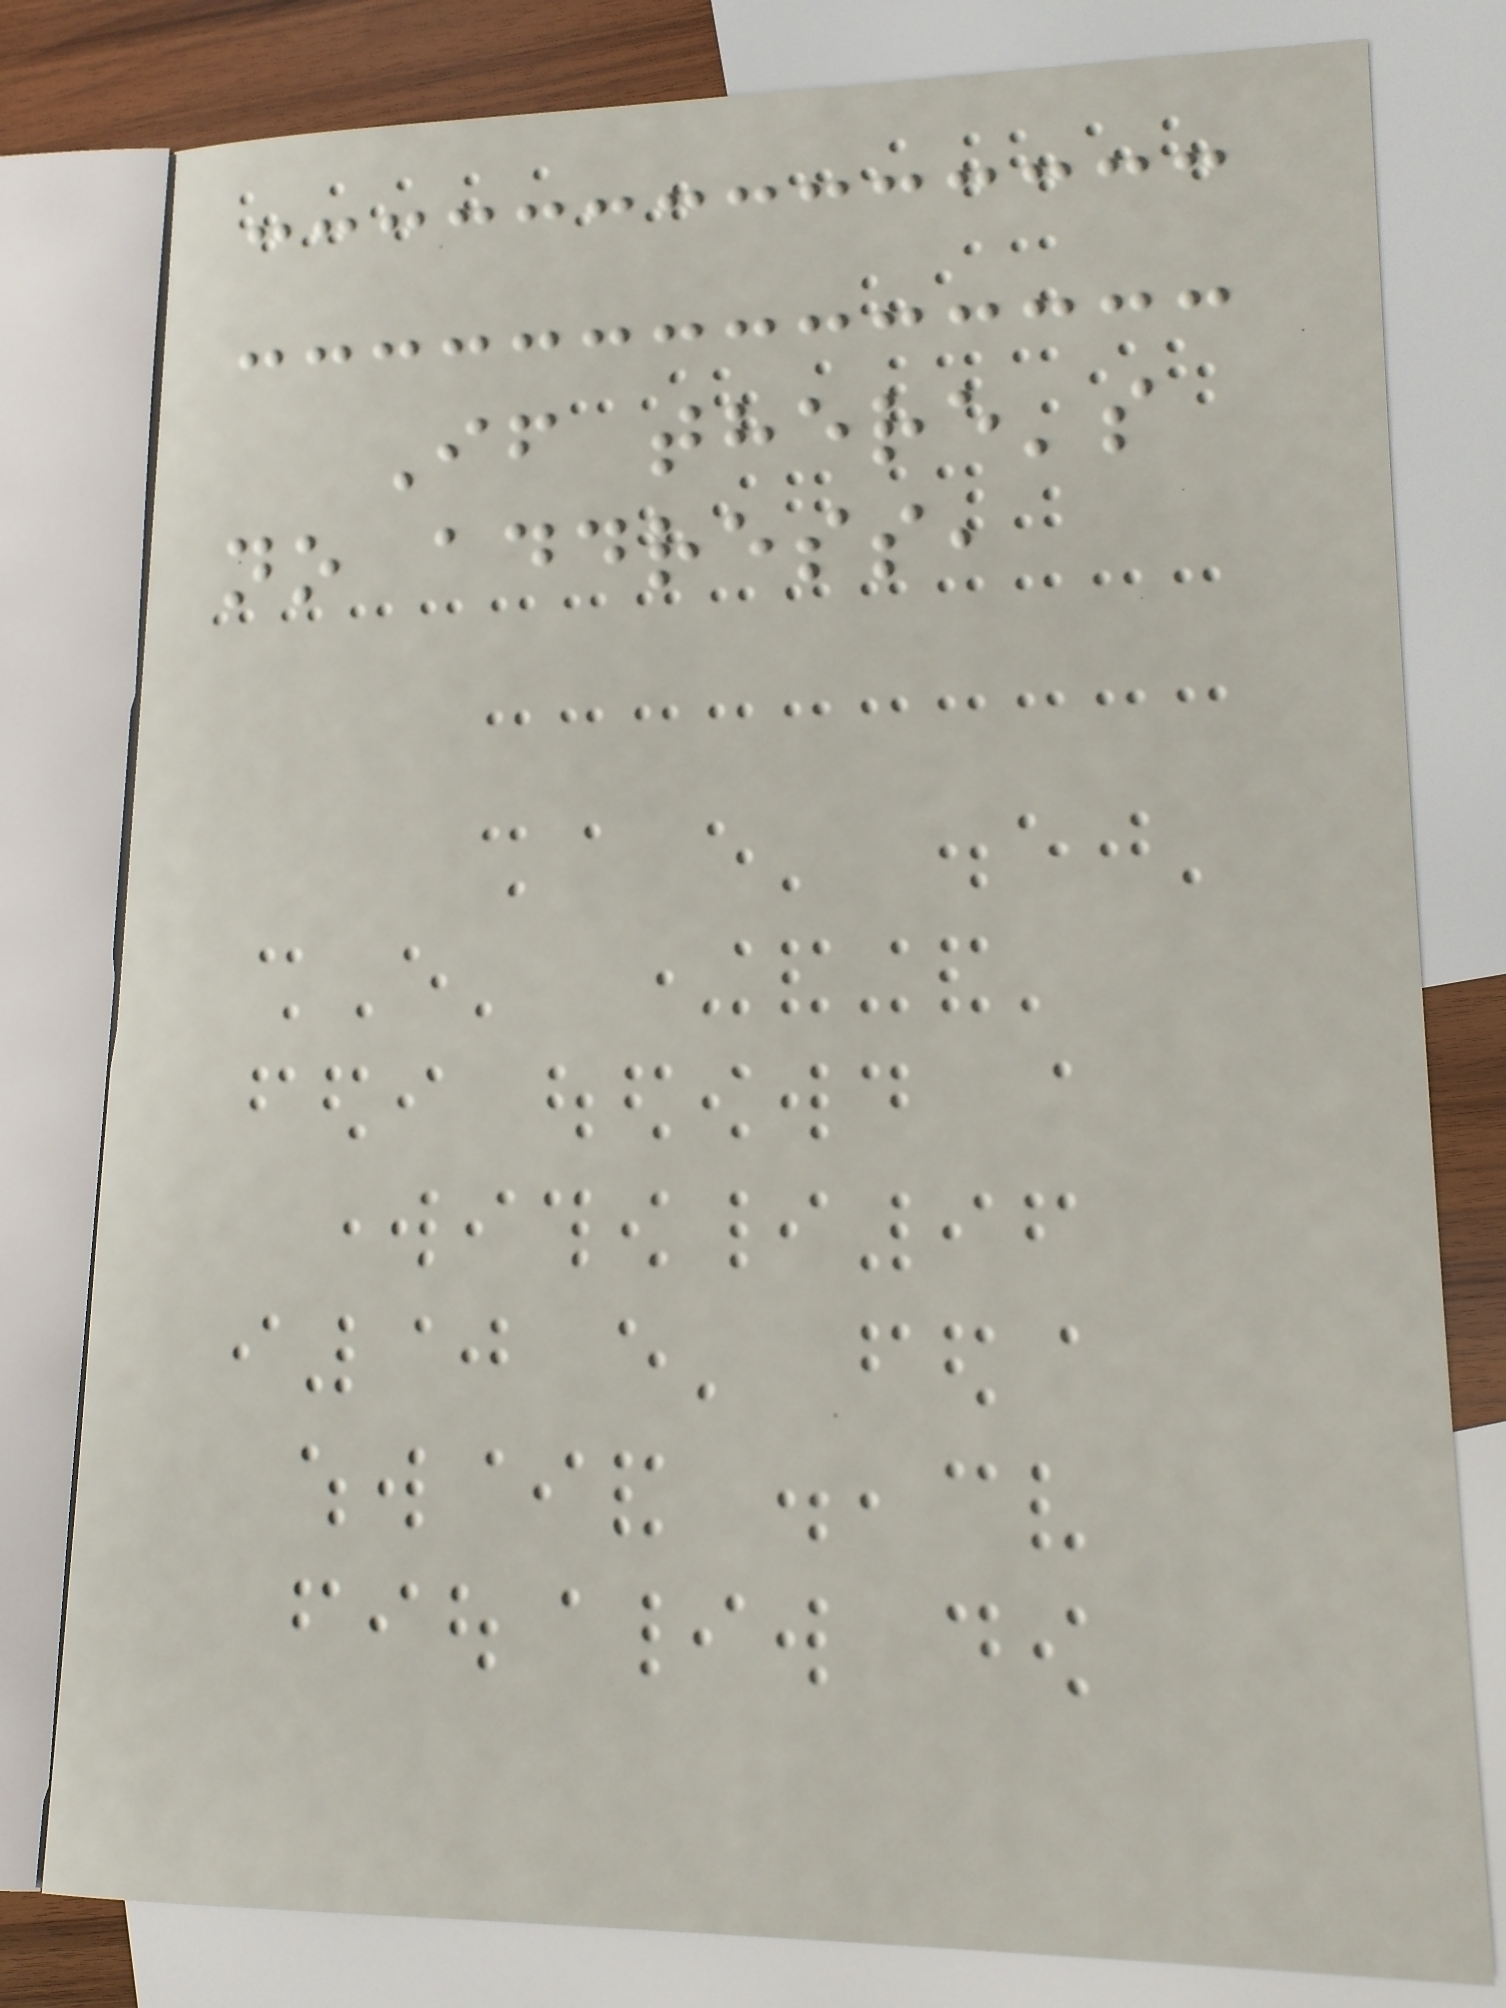If there's
no address,
